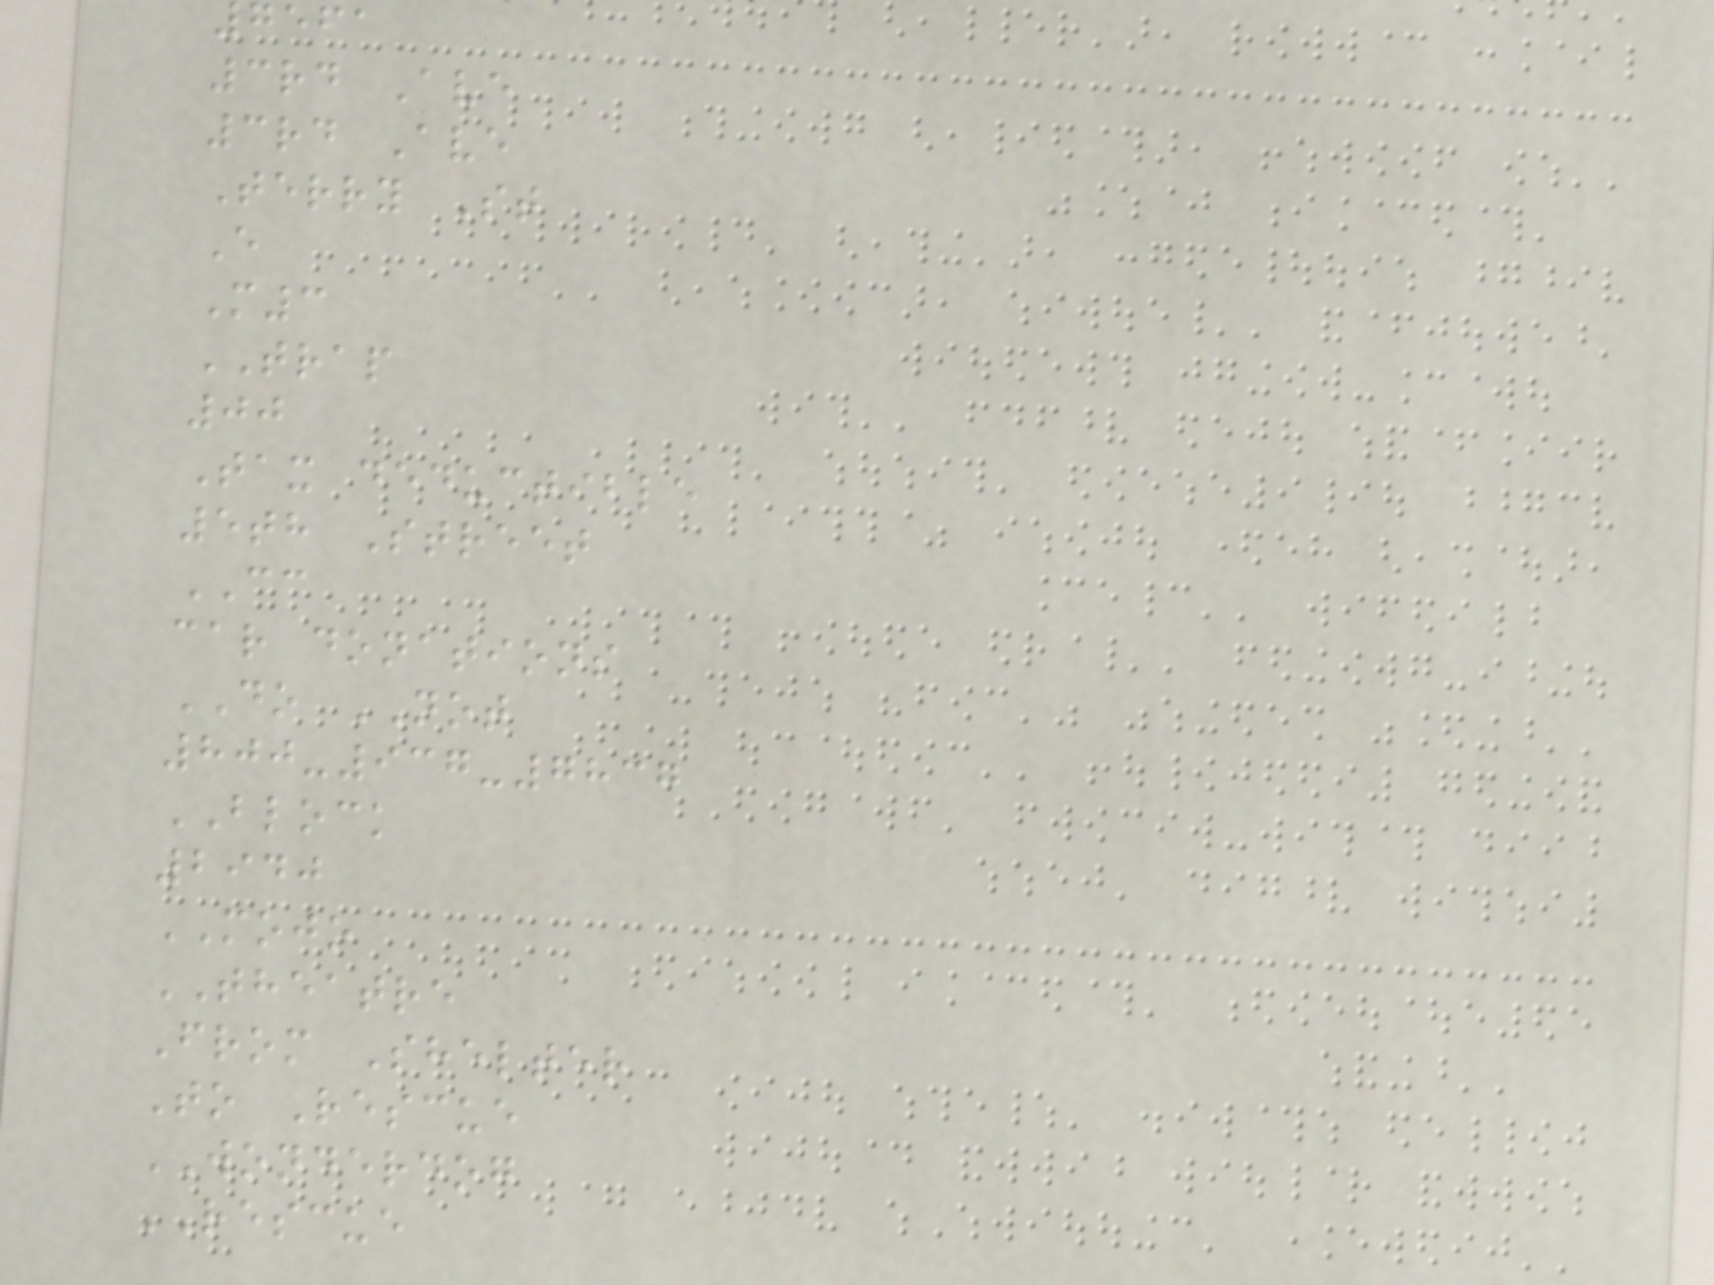gefa
3rd Ave
3rd Ave
Terry St
E
M3
TRAP
00
Tax deductible
5th Street
CC
car donations
DO NOT
800-937-7837
BLOCK
2940
MOJO
THEATRE
From Shelter
To Rescue
WONDERDOG
RESCUE
